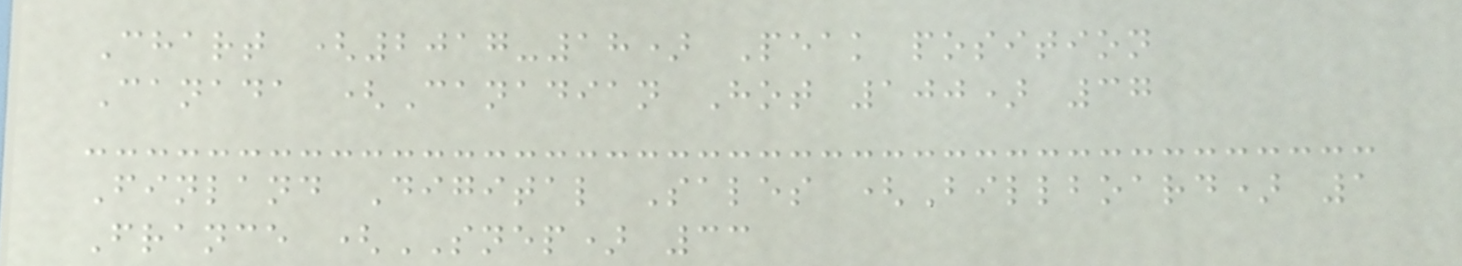Chart (2017-18) Peak position
Canada (Canadian Hot 100) 37
Finland Digital Sales (Billboard) 1
France (SNEP) 33
